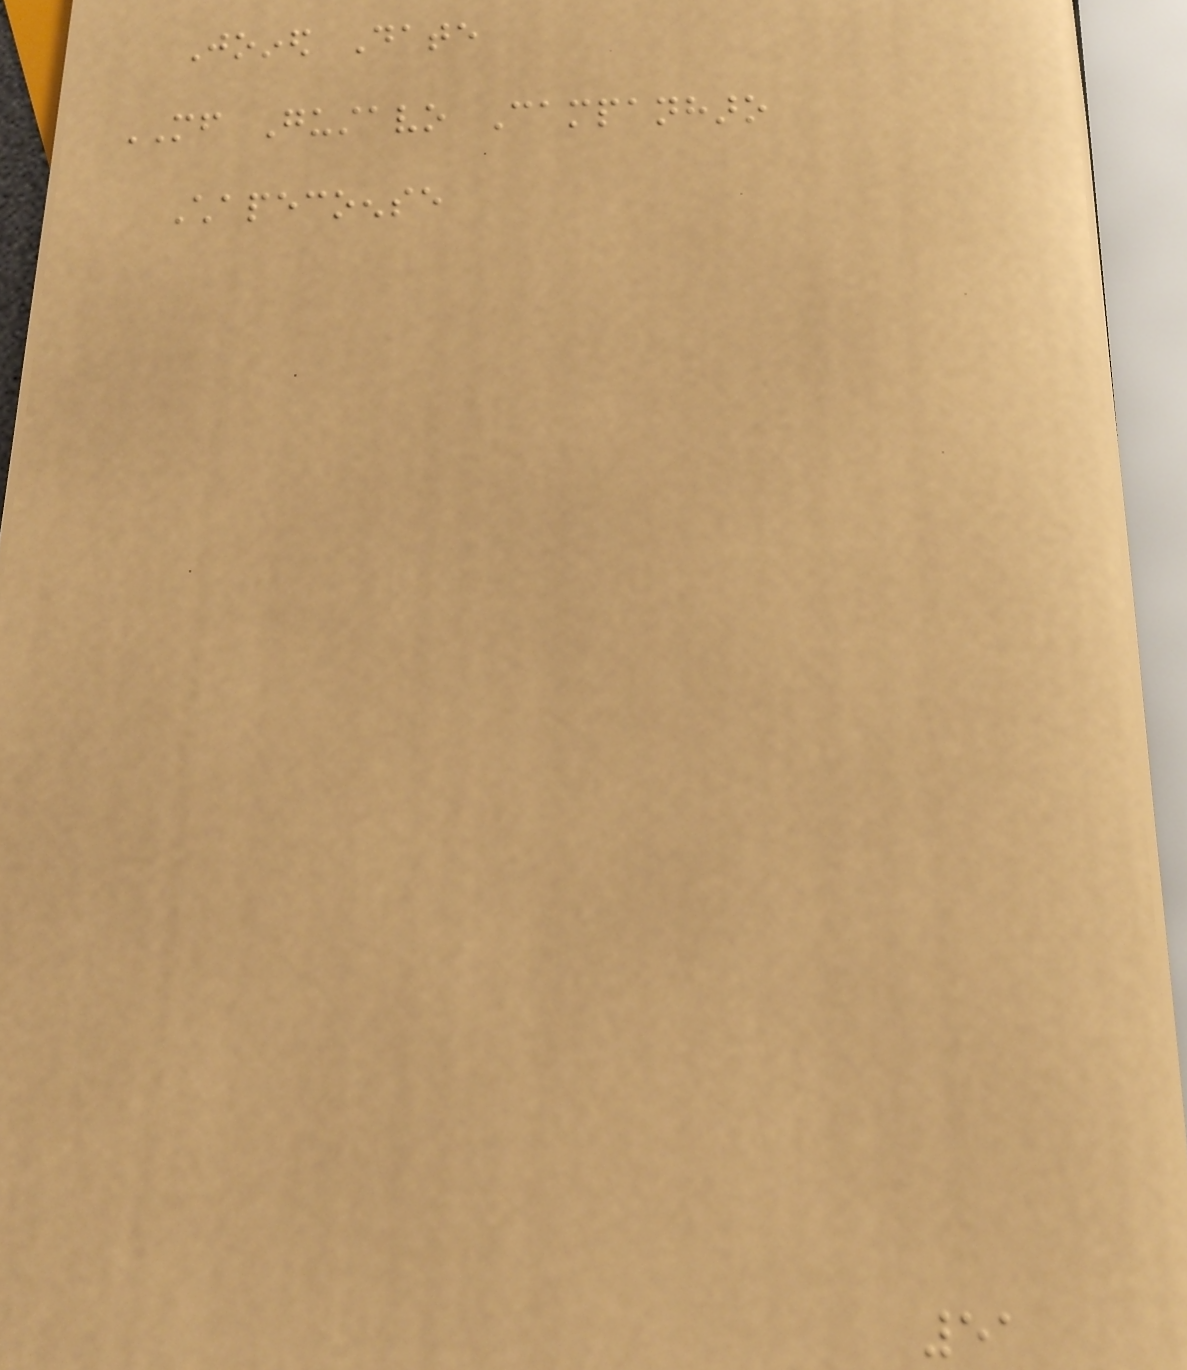Joined Date
MF Gustavo Campanharo
Chapecoense
51
